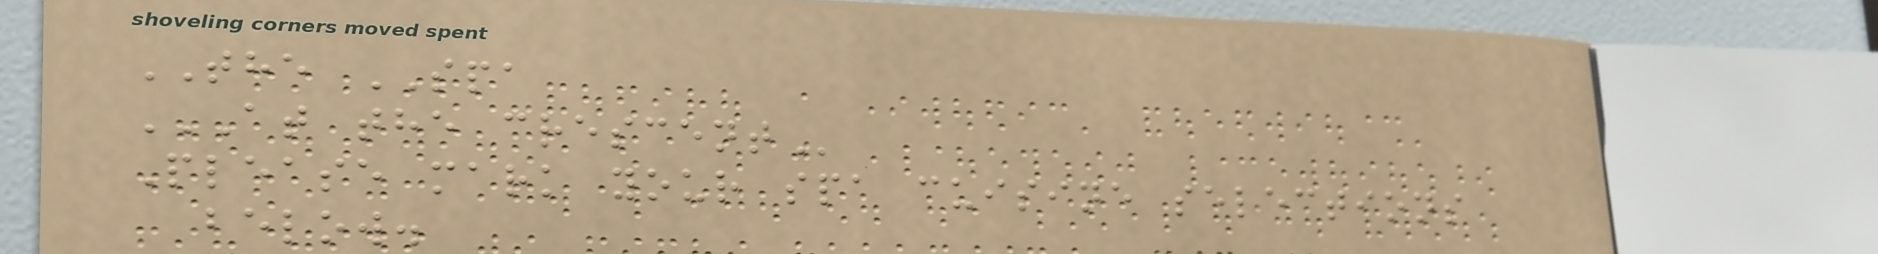THE SPA
AT THE CRESCENT
Please mark your spa cuisine selections
below.
